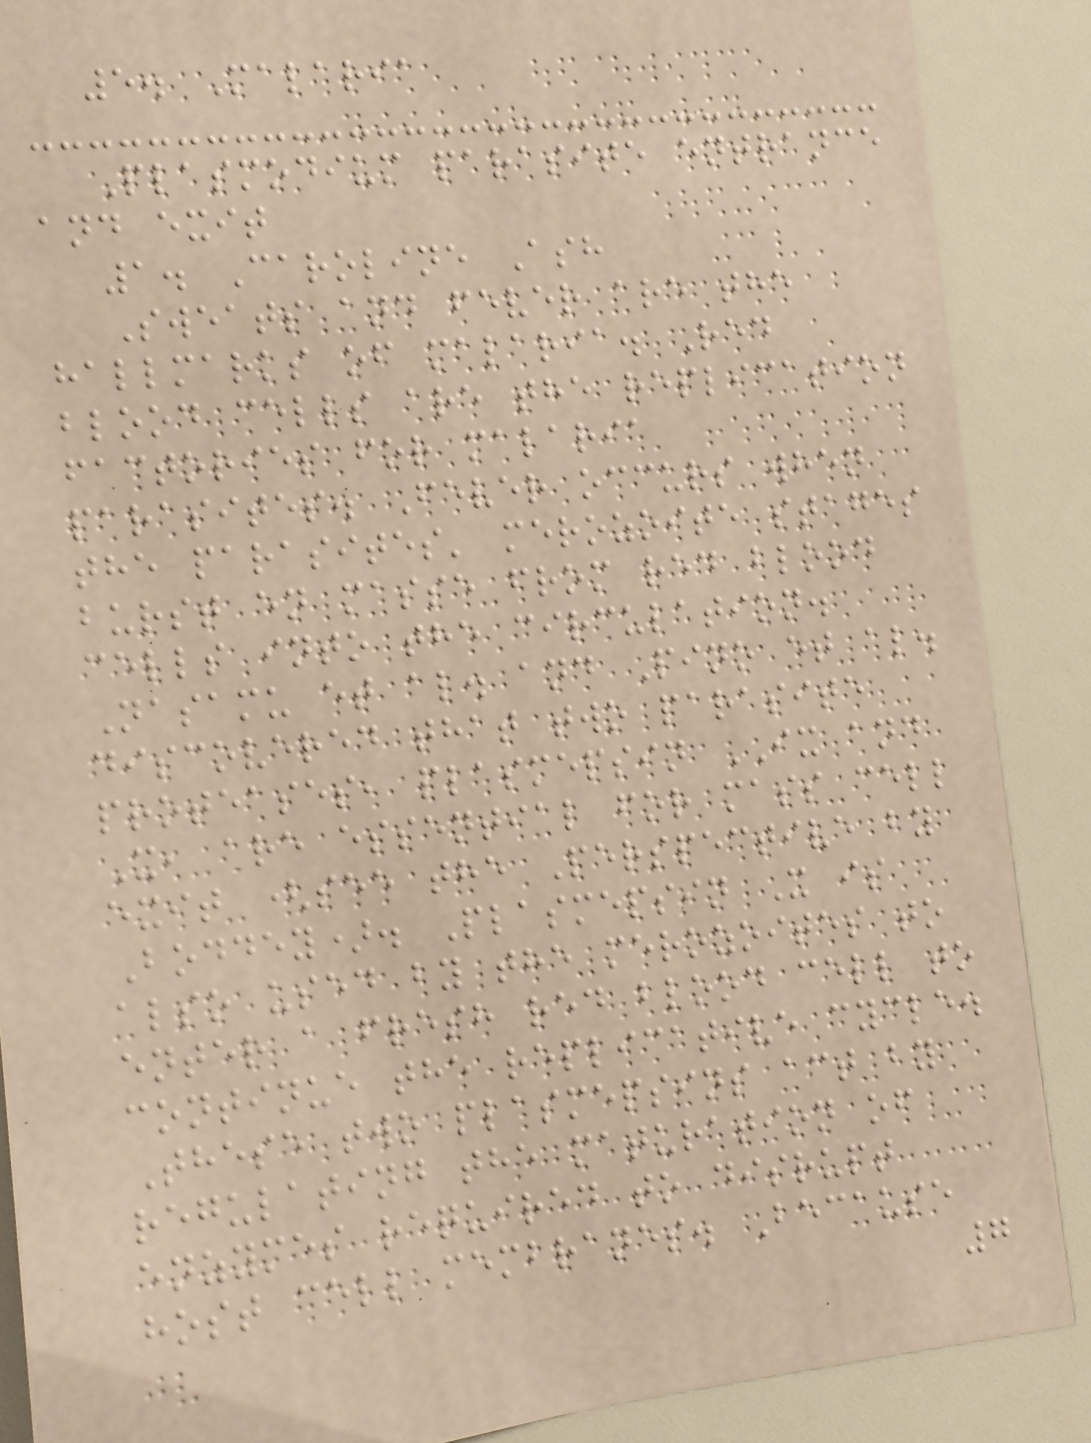5. Malaria
Plasmodium parasite entrance
and exit
1. Caroline Ash
Sweats and fever are the
hallmarks of malaria. Red
blood cells are the replication
factories for malaria
parasites. Fever occurs when
the parasites' merozoite stages
burst en masse from red blood
cells into the circulation.
Nasamu et al. and Pino et al.
discovered that two parasite
proteases, plasmepsin IX and
X, are essential for mass cell
exit (see the Perspective by
Boddey). Plasmepsin X is
also used by the merozoites to
enter a fresh red blood cell to
continue the replicative cycle.
These two plasmepsins act by
regulating the maturation of
enzymes required to disrupt
host cell membranes. Because
7
